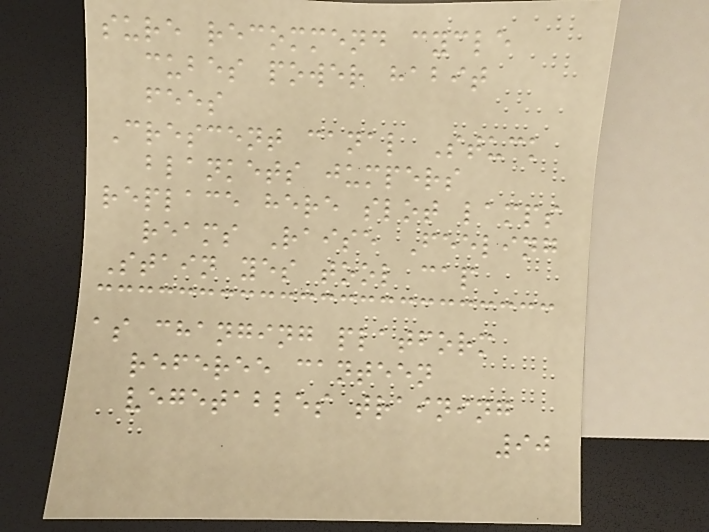sure recommend cycle
cubes power habit
fees
Crescent canal Stuck
blankets jumpers
replace here slot lamps
reams Raise Feeling
Stain yes tool cap
as changing platform
referee canteen
vegetables training
90
